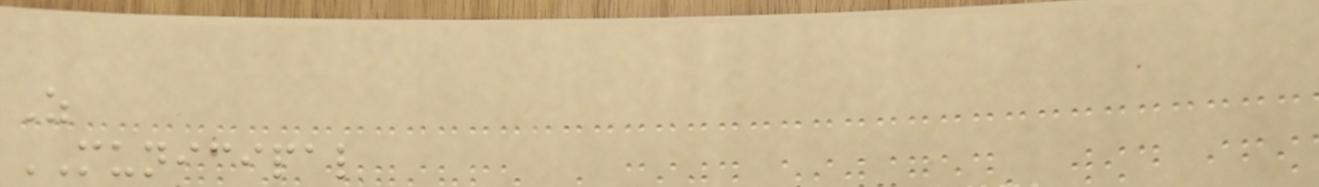Z
MUNICIPAL
